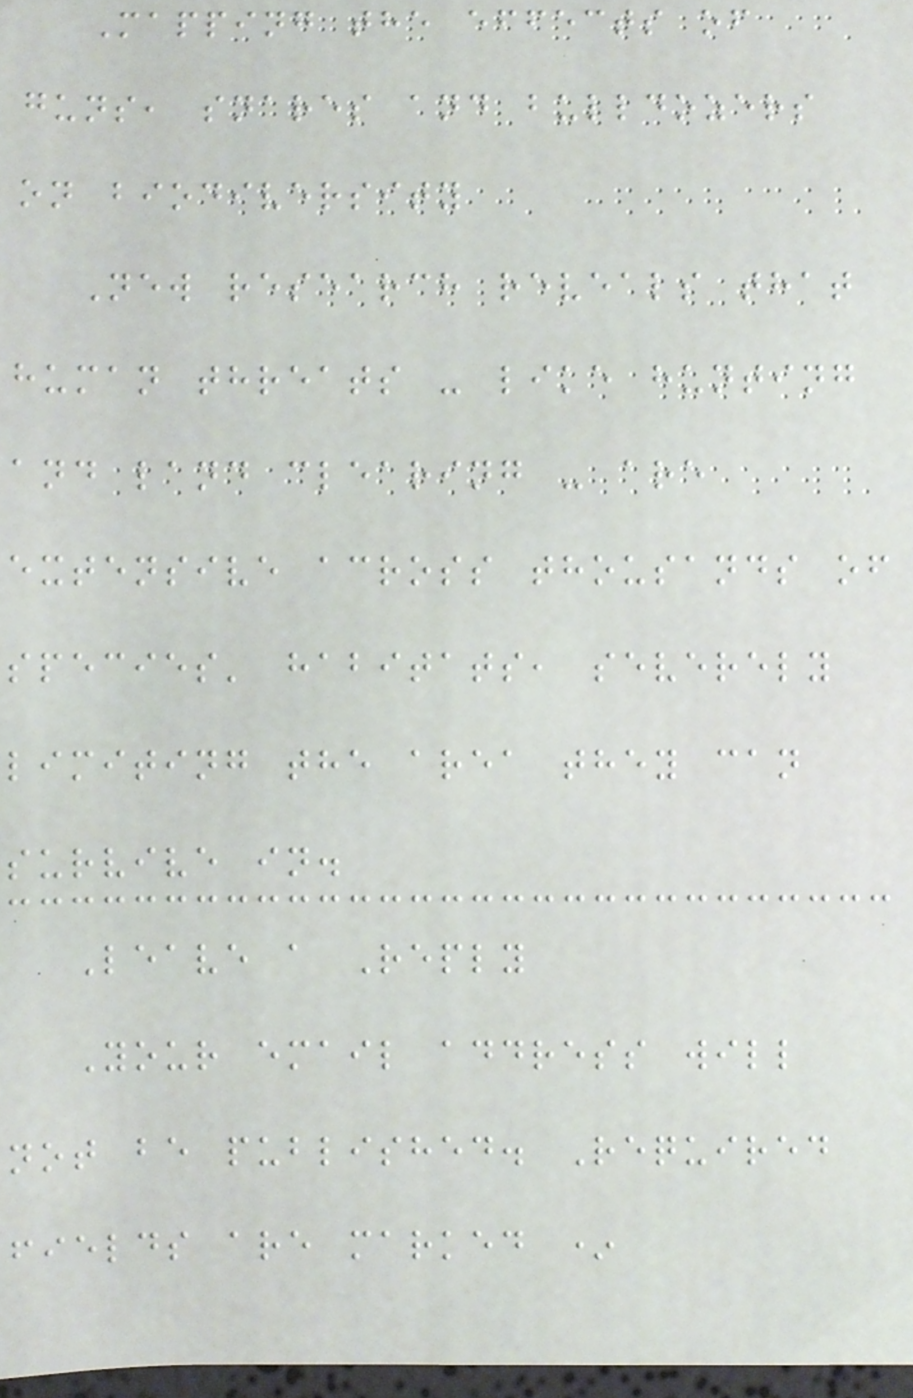Mapping the effects of
guns, snares and bulldozers
on biodiversity
New research reveals that
human threats - like hunting
and land clearing - are
extensive across thousands of
species' habitats, severely
limiting the area they can
survive in.
Leave a Reply
Your email address will
not be published. Required
fields are marked *
